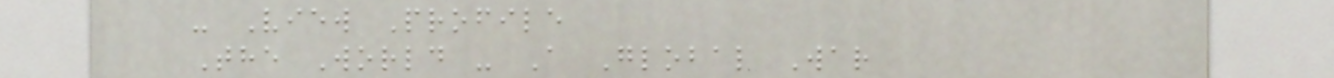- View Profile
The World - A Global War
